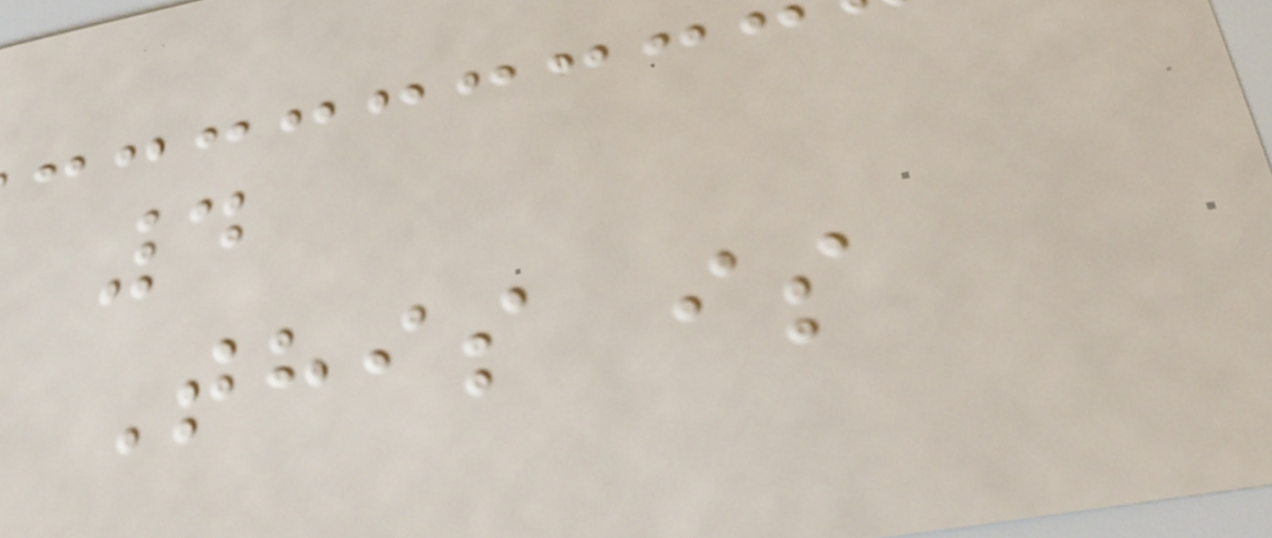4
This is
